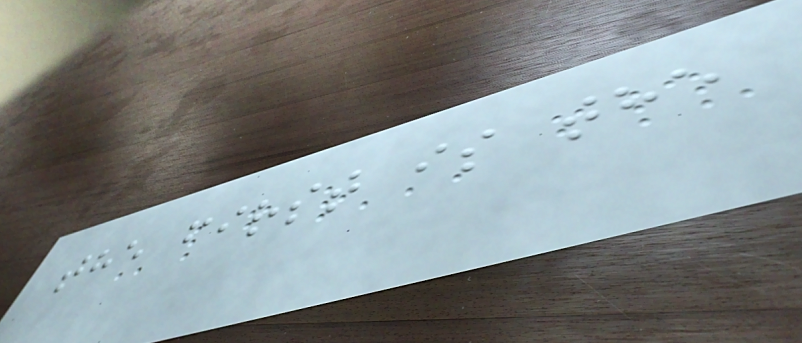the first is the
